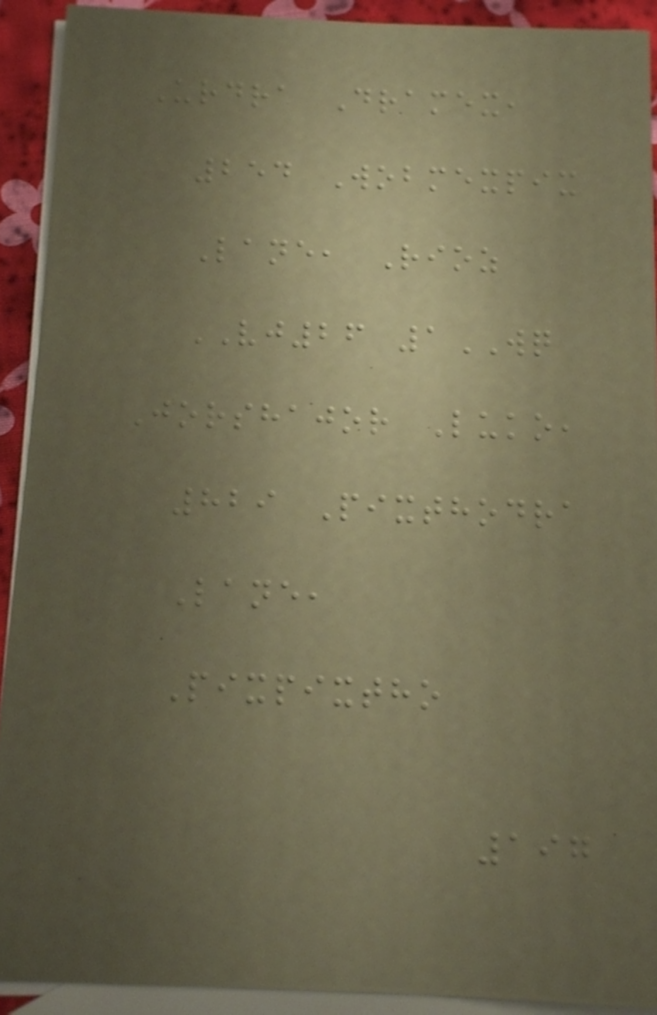Urdra Dramex,
254 Wobmexpix
Lane, Rioz
VJ26 1WQ
Jorshajor Luko,
829 Pixthodra
Lane,
Pixpixtho
197
